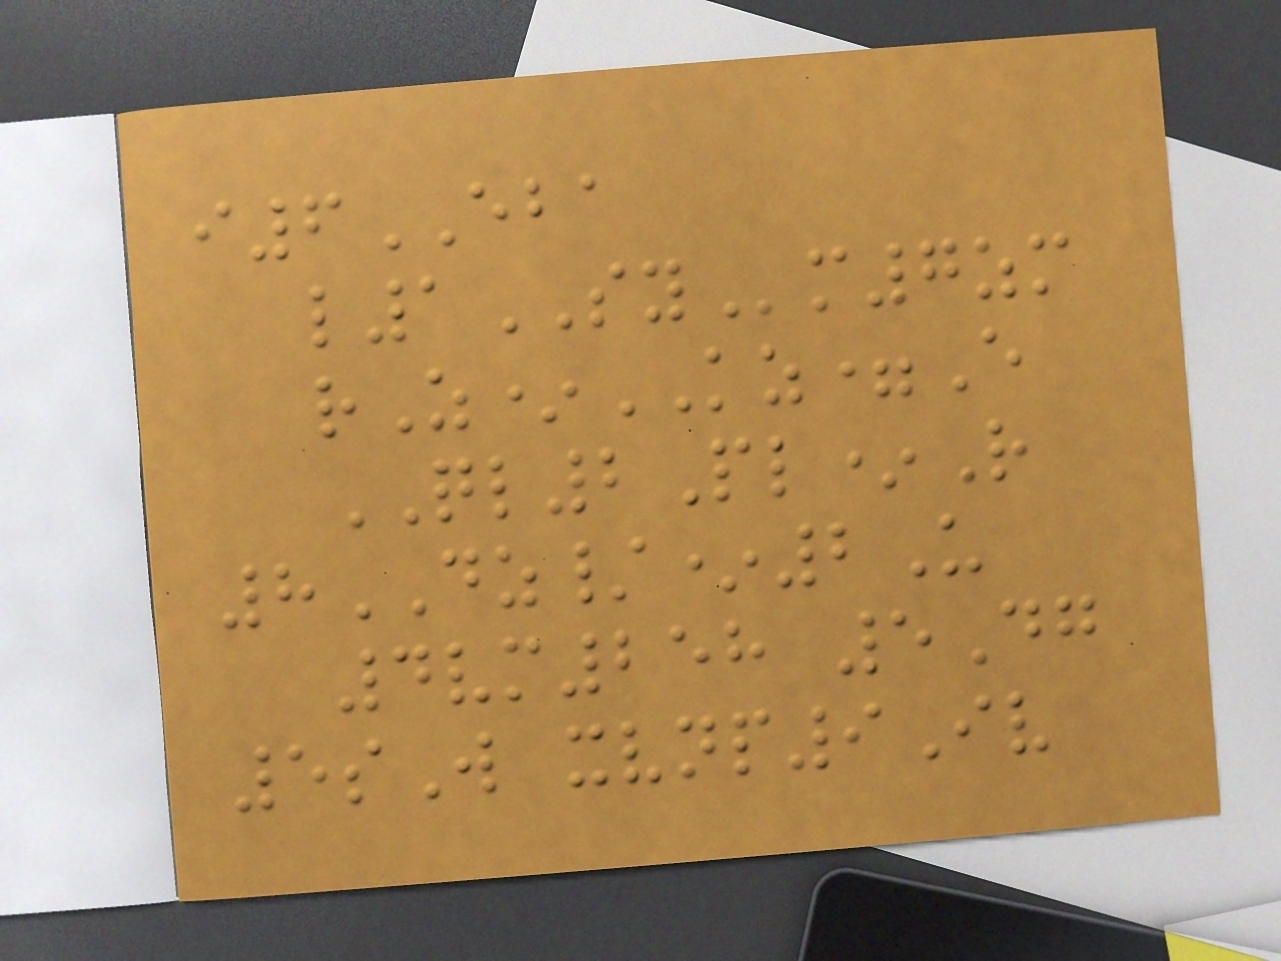i6EBA
l1SYm7zm
rZ*KZ=E
QL2Pl*R
8DZ/*2U
4vm258 5Dg
5sW xvnp9Iv
